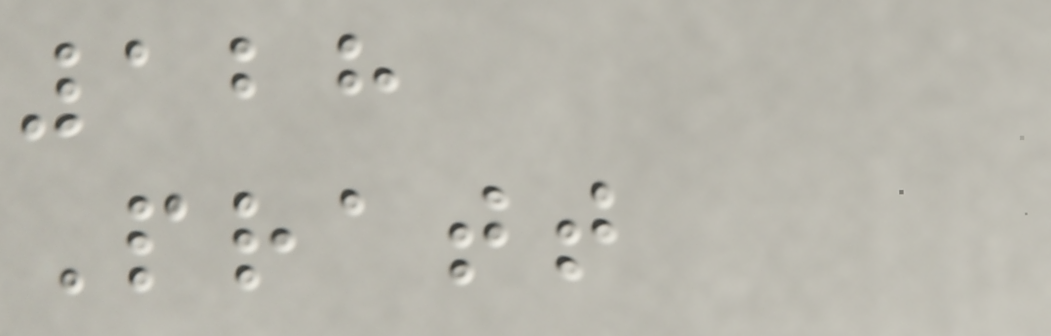128
Pratt
